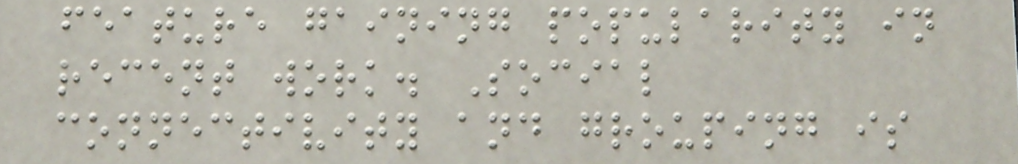feature gaining popularity in
recent work. Social
connectivity and grouping is
